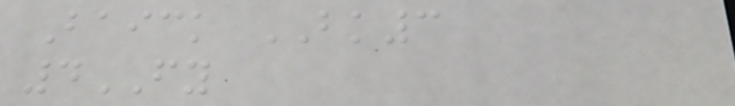Baick BK3
4FY
